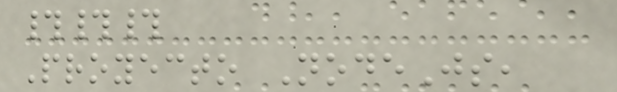###
Proyecto NodeJs,
